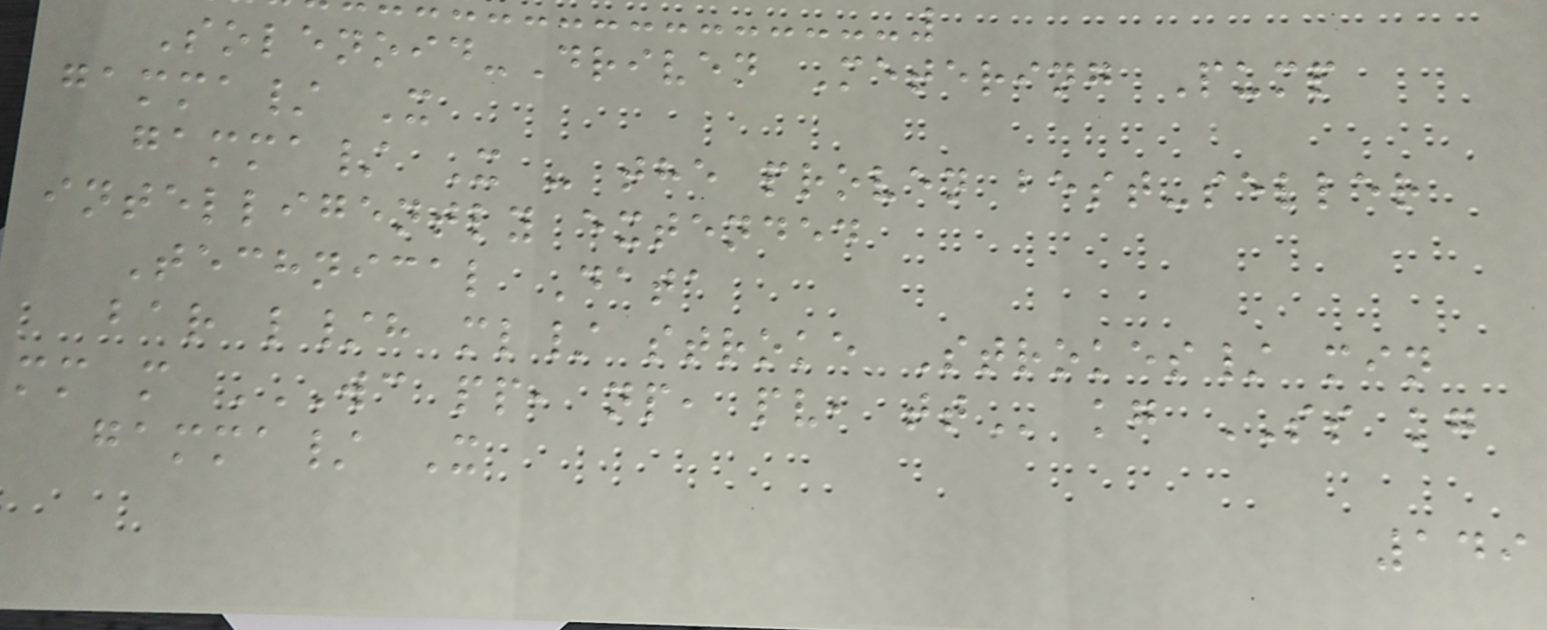Solenoid-Driven Metering Pump
gamma/ X
gamma/ X - the proven best-seller
intelligently extended
Technical Data
bar l/h ml/ stroke Strokes/ min
mm m WC PP, NP, PV, TT kg SS kg
gamma/ X
149
